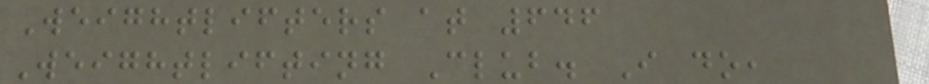Weightlifters at 646
Weightlifting Club. I do,
